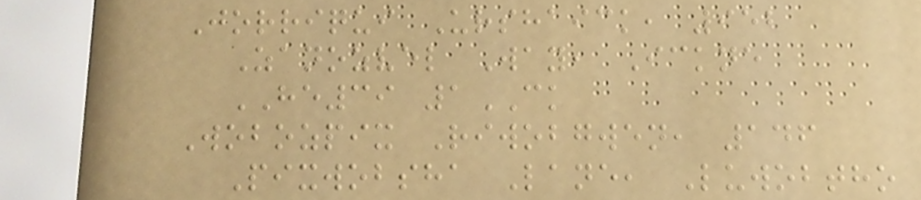Jorriqui Urshaick, 952
Zanozvel Way, Ickne
HE39 1CK
Wobozpix Riwobgwen, 146
Pixwobsha Lane, Luwobtho
